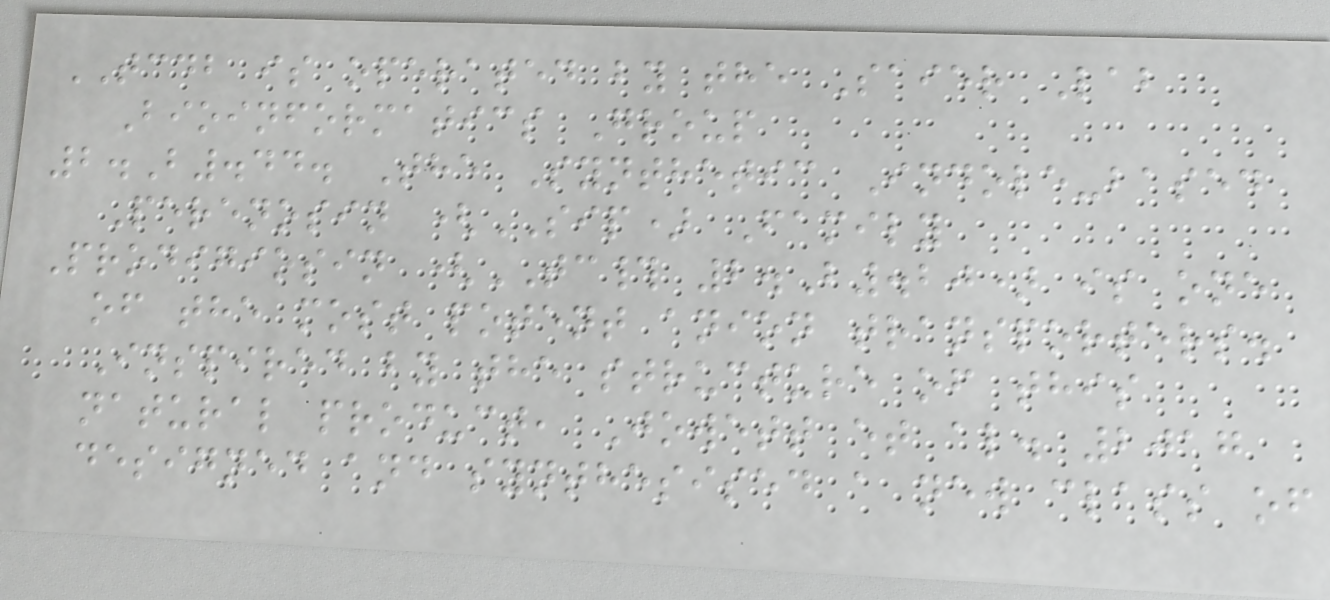TCDB is operated by the Saier Lab
Bioinformatics Group
2.B.44. The Synthetic Indole-based
Perenosin (SIP) Family
Prodigiosin (TC# 2.B.20) is one
of the most potent anion transporters.
Inspired by the structure of this
natural product, Jowett et al. 2017
designed and synthesised a new class of
